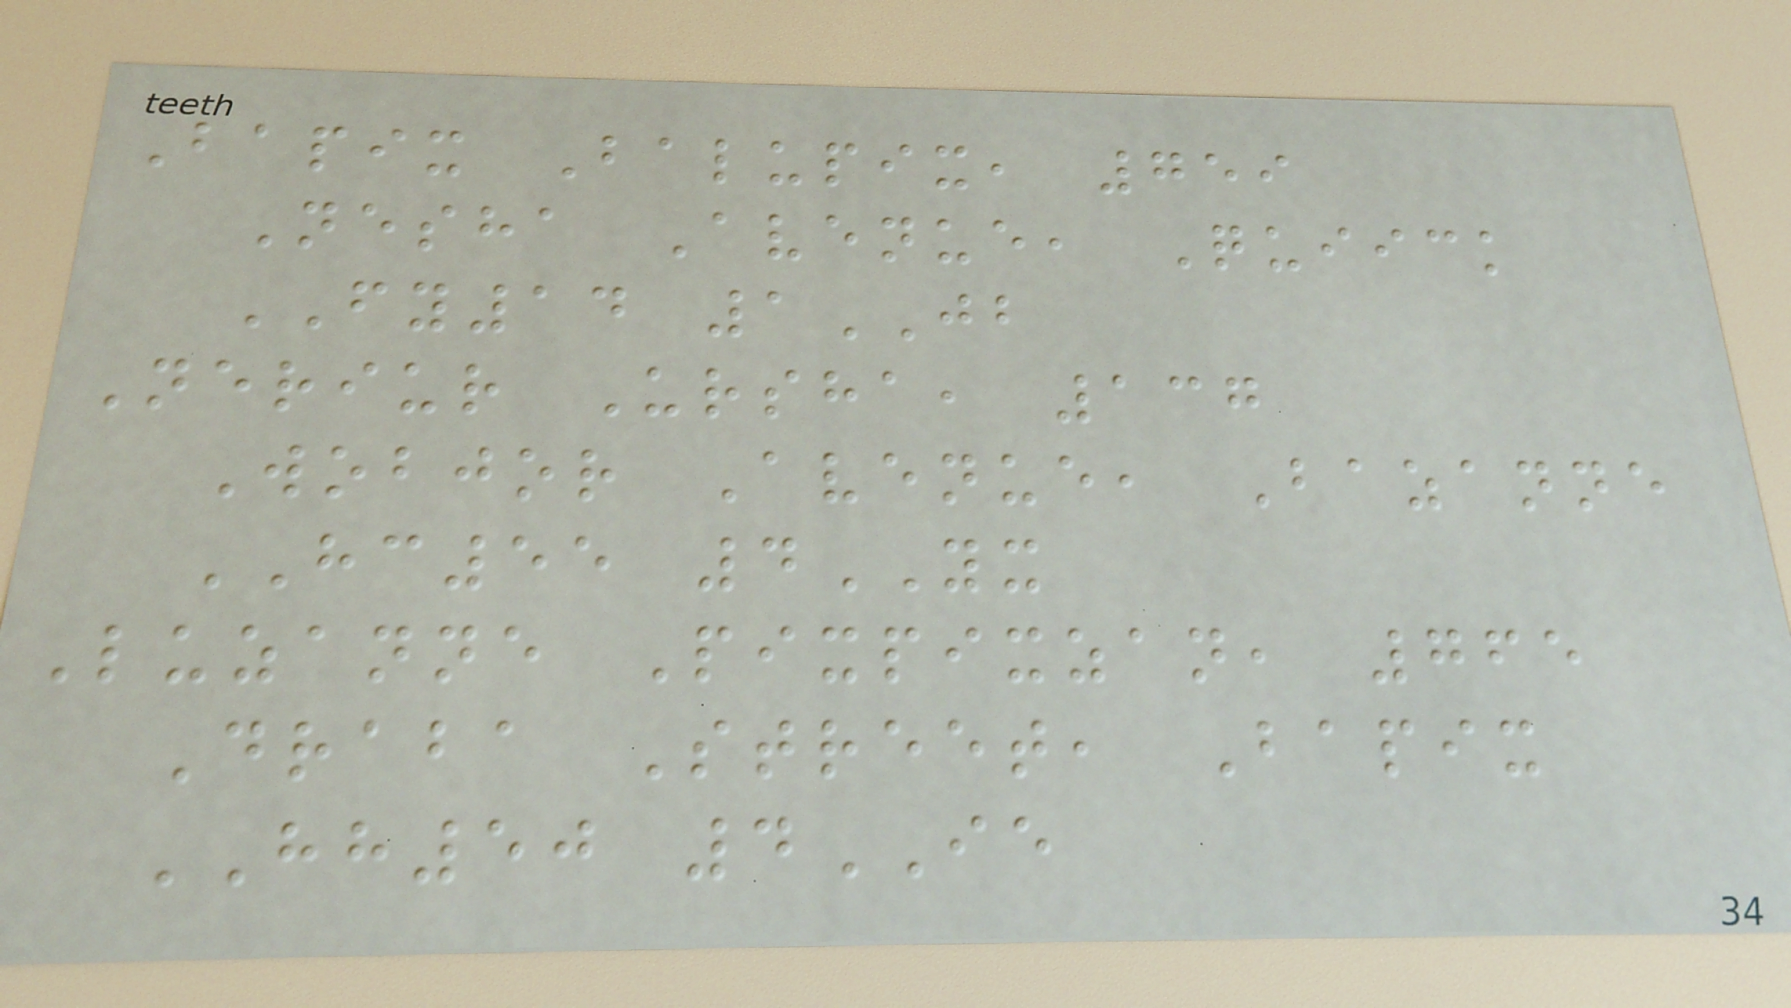Bapix Balupix, 759
Nesha Avenue, Quiick
FY14 1JB
Neriur Ursha, 137
Wobjor Avenue, Bazanne
HC55 4YX
Luzanne Pixpixzan, 765
Draba Street, Bapix
HH50 4IE
